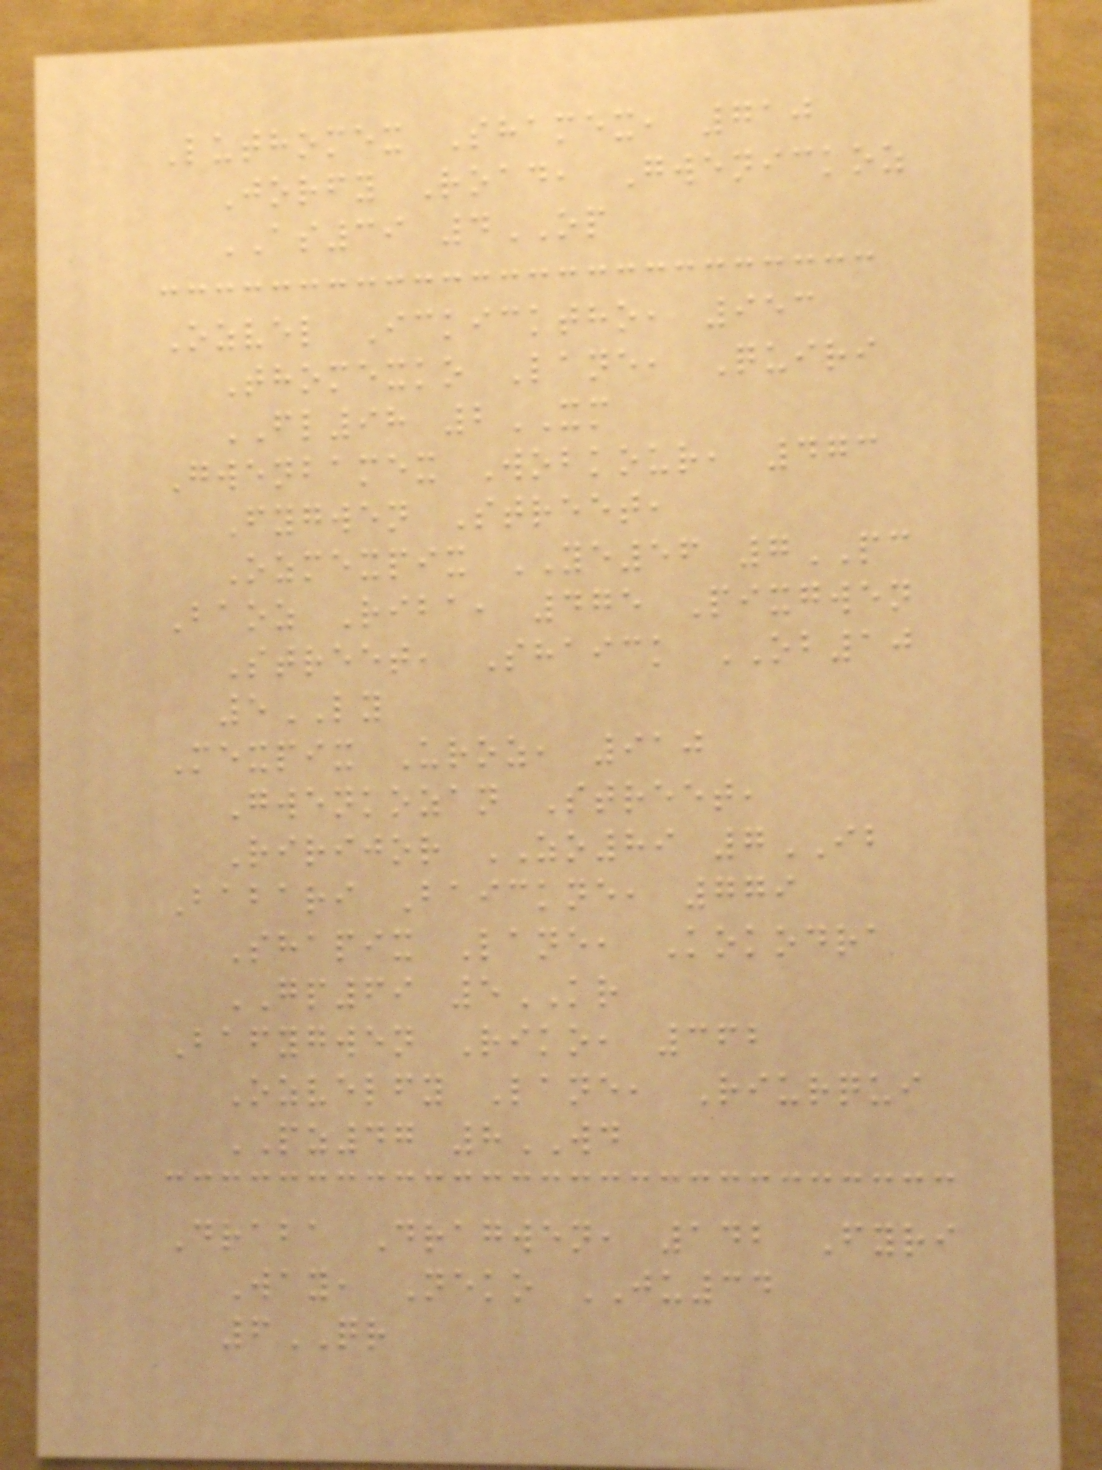Luthomex Shamex, 710
Jorfy Road, Gwenickoz
AS39 4OP
Ozvel Ickicktho, 953
Thomexko Lane, Quiri
FL98 2XM
Gwenbamex Wobkour, 473
Fygwen Street,
Ozmexpix YE56 7PC
Baoz Riba, 475 Pixgwen
Street, Shaick OB10
5LY
Mexpix Uroz, 910
Gwenkozan Street,
Ririjor ZO89 7IB
Babari Baickne, 779
Shapix Lane, Kokodra
GP69 5KR
Bafygwen Riko, 362
Ozvelfy Lane, Riurqui
PZ47 8WD
Draba Dragwen, 142 Fyri
Way, Neko JU34
6QR
